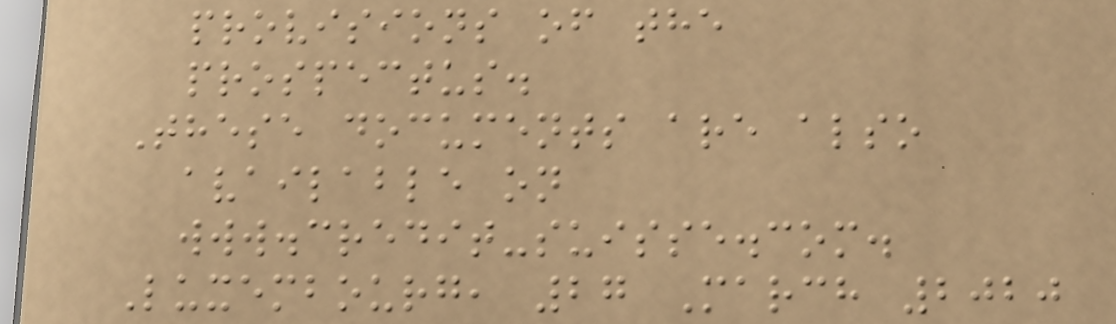provisions of the
prospectus.
These documents are also
available on
www.credit-suisse.com.
Luxembourg, 27 March 2020
